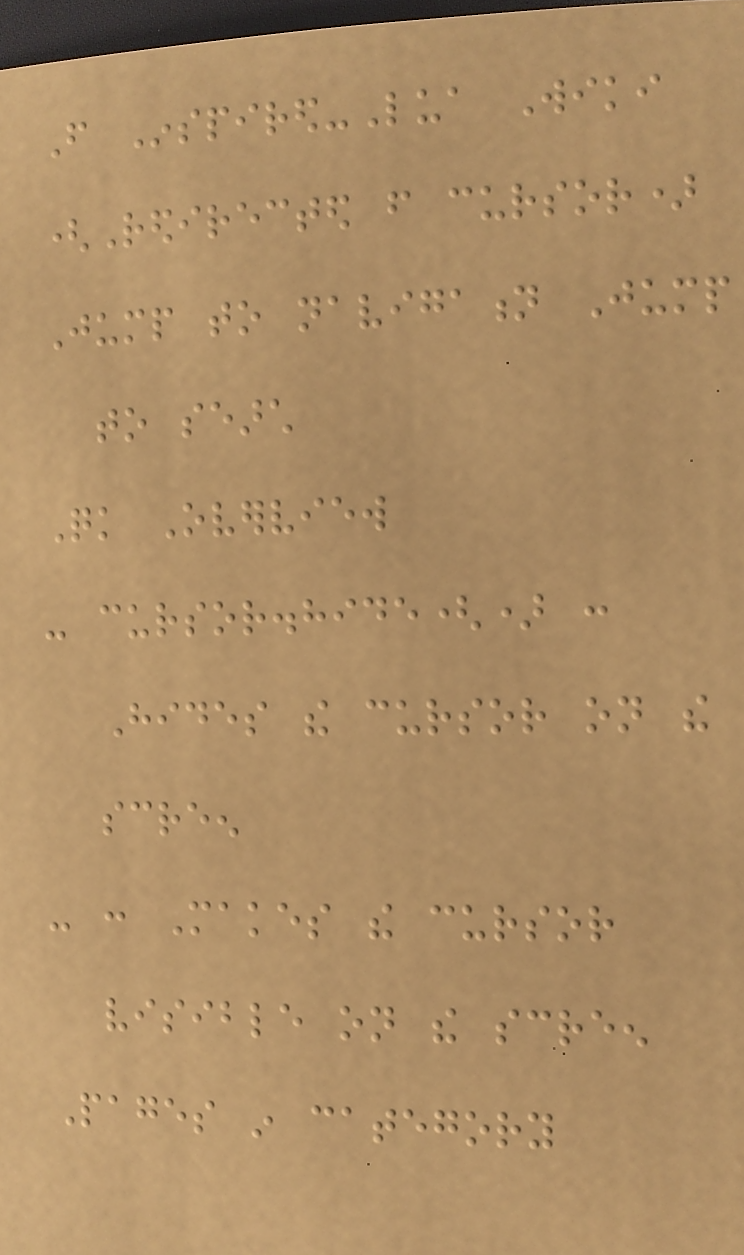From Inspired-Lua Wiki
(Redirected from cursor)
Jump to navigation Jump
to search
Quick Overview
- cursor.hide() :
Hides the cursor on the
screen
- : Makes the cursor
visible on the screen
Pages in category
